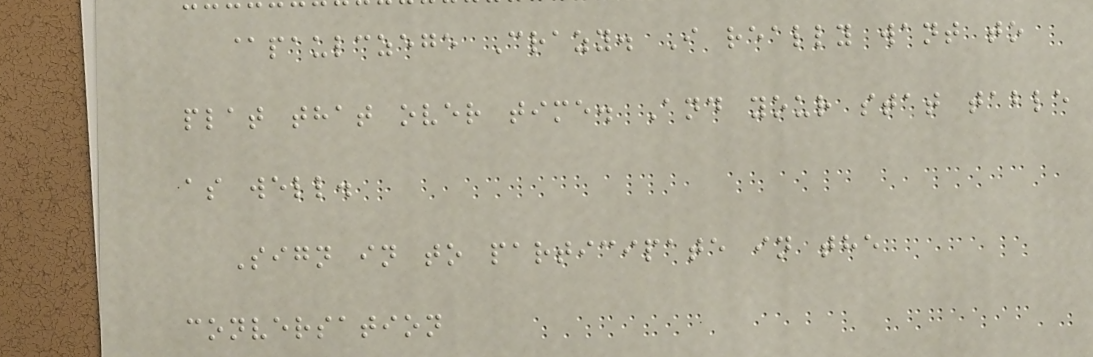@paulczege Crazy. I really want to
plat that over time. And your stat table
as well.
Sign in to participate in the
conversation
